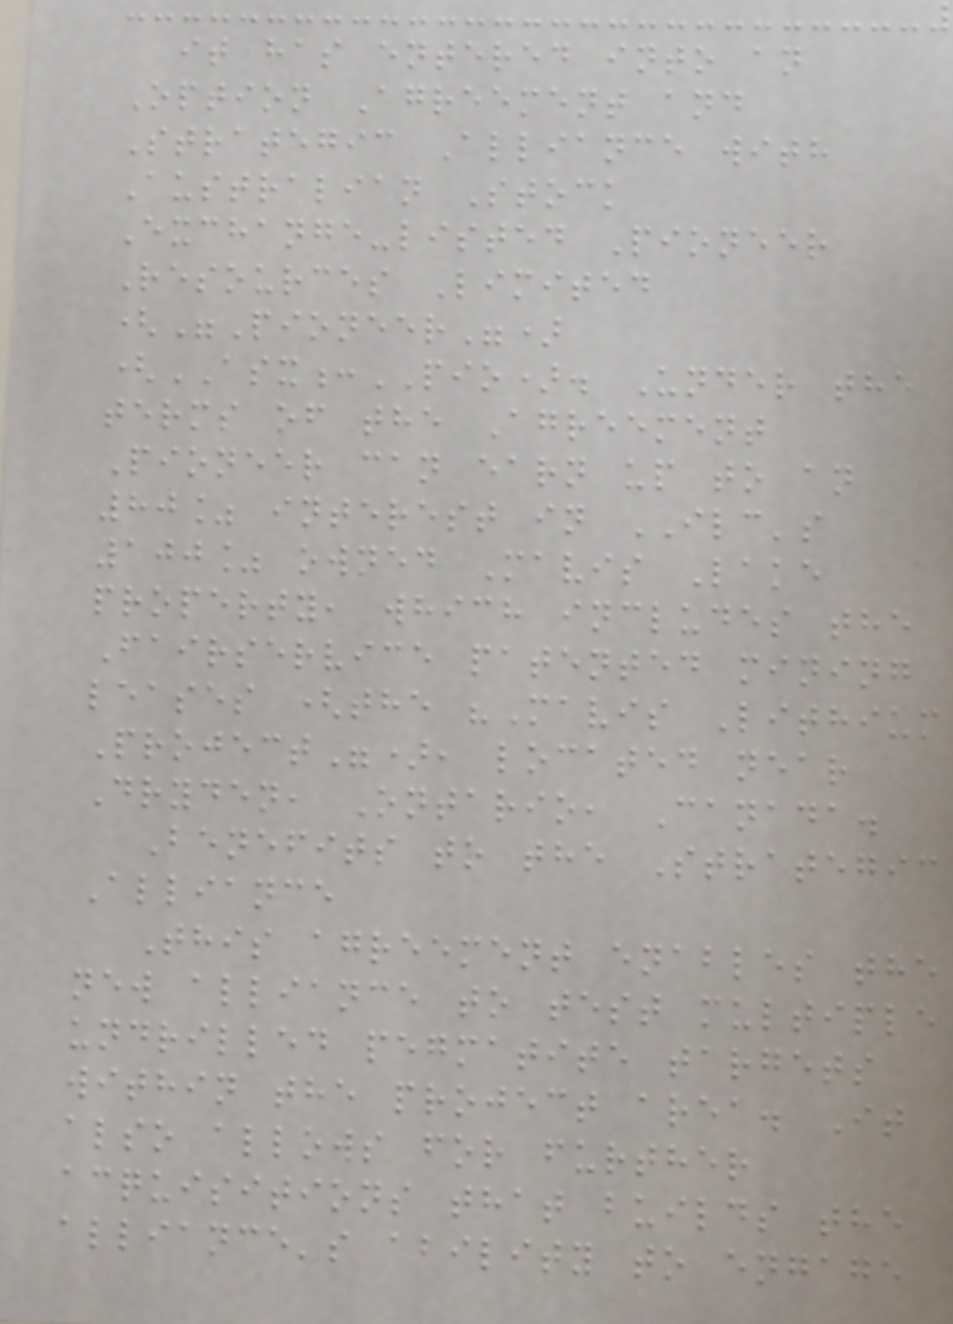it has entered into an
Option Agreement and
Strategic Alliance with
Australian Stock
Exchange-listed Pioneer
Resources Limited
("Pioneer")
(ASX:PIO). Under the
terms of the Agreement
Pioneer can earn up to an
80% interest in ILC's
100% owned Mavis Lake
property, which includes the
Fairservice patented mining
leases (the "Mavis Lithium
Project"), located near
Dryden, Ontario, Canada.
Benefits to the Strategic
Alliance
This agreement enables the
new alliance to test multiple
undrilled pegmatite targets
within the project area. It
also allows for further
acquisitions that builds the
alliance's ability to engage
